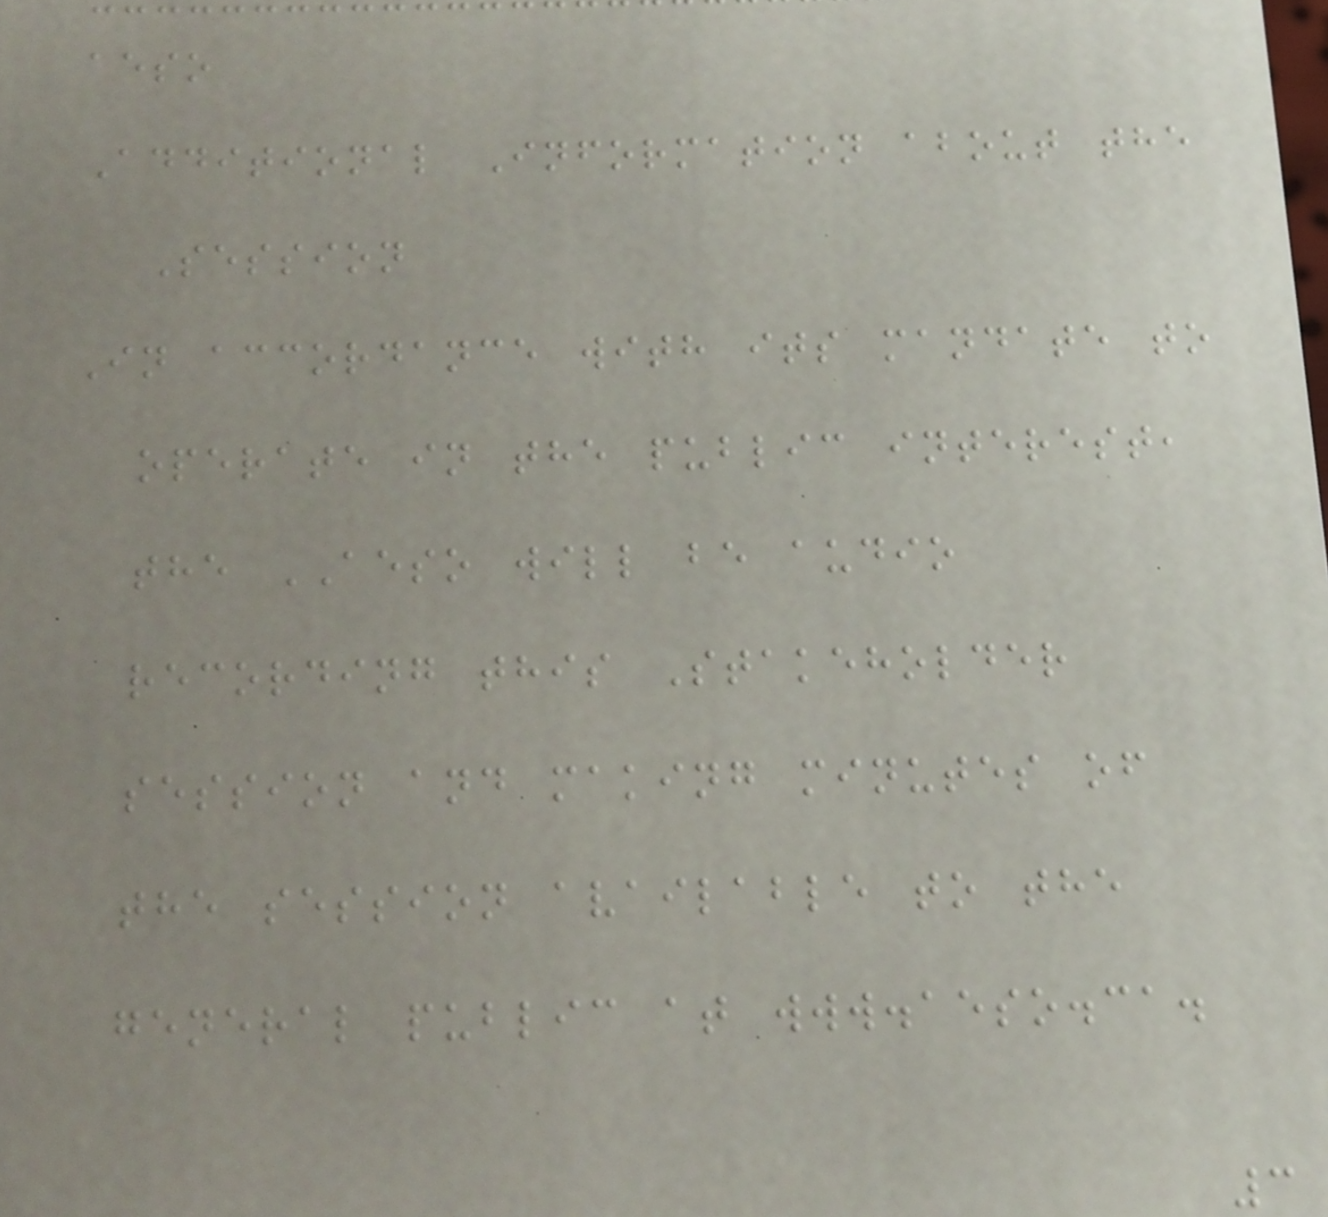aeso
Additional Information about the
Session
In accordance with its mandate to
operate in the public interest,
the AESO will be audio
recording this Stakeholder
session and making minutes of
the session available to the
general public at www.aeso.ca.
3
